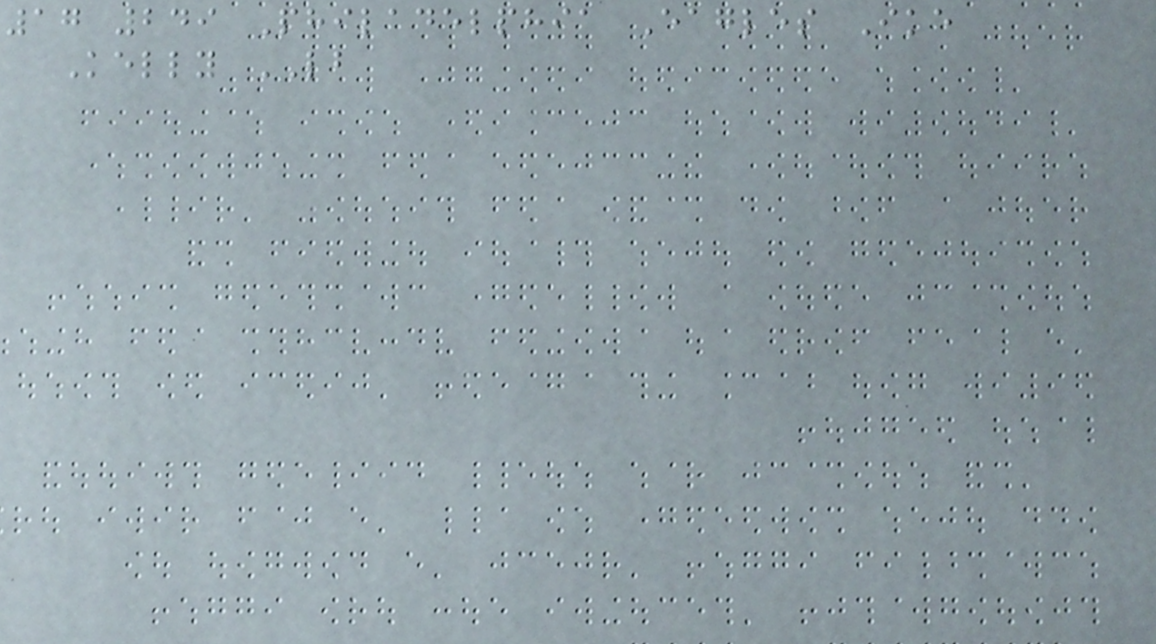17 249 Philadelphia Eagles Ike
Kelly LB
